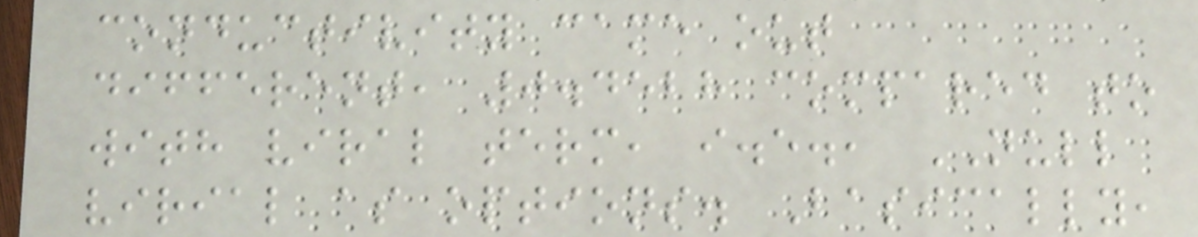conductivity came out
different, 0.4528 compared to
with viral term, i.e., NULL
virial as options. Basically,
